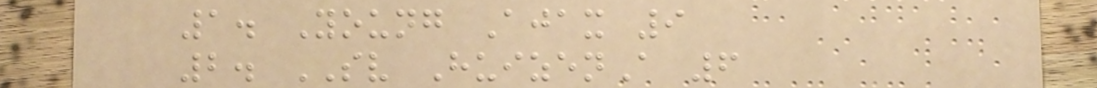1. Young Ajax 9
2. SV HuizenA 6
